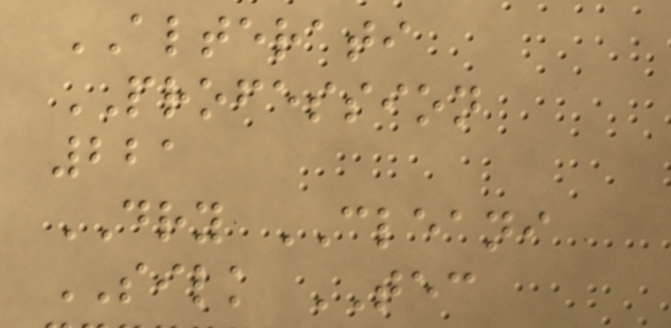ALTERATI
PROFESSION
221
DRY CLEANI
SILK TEC
